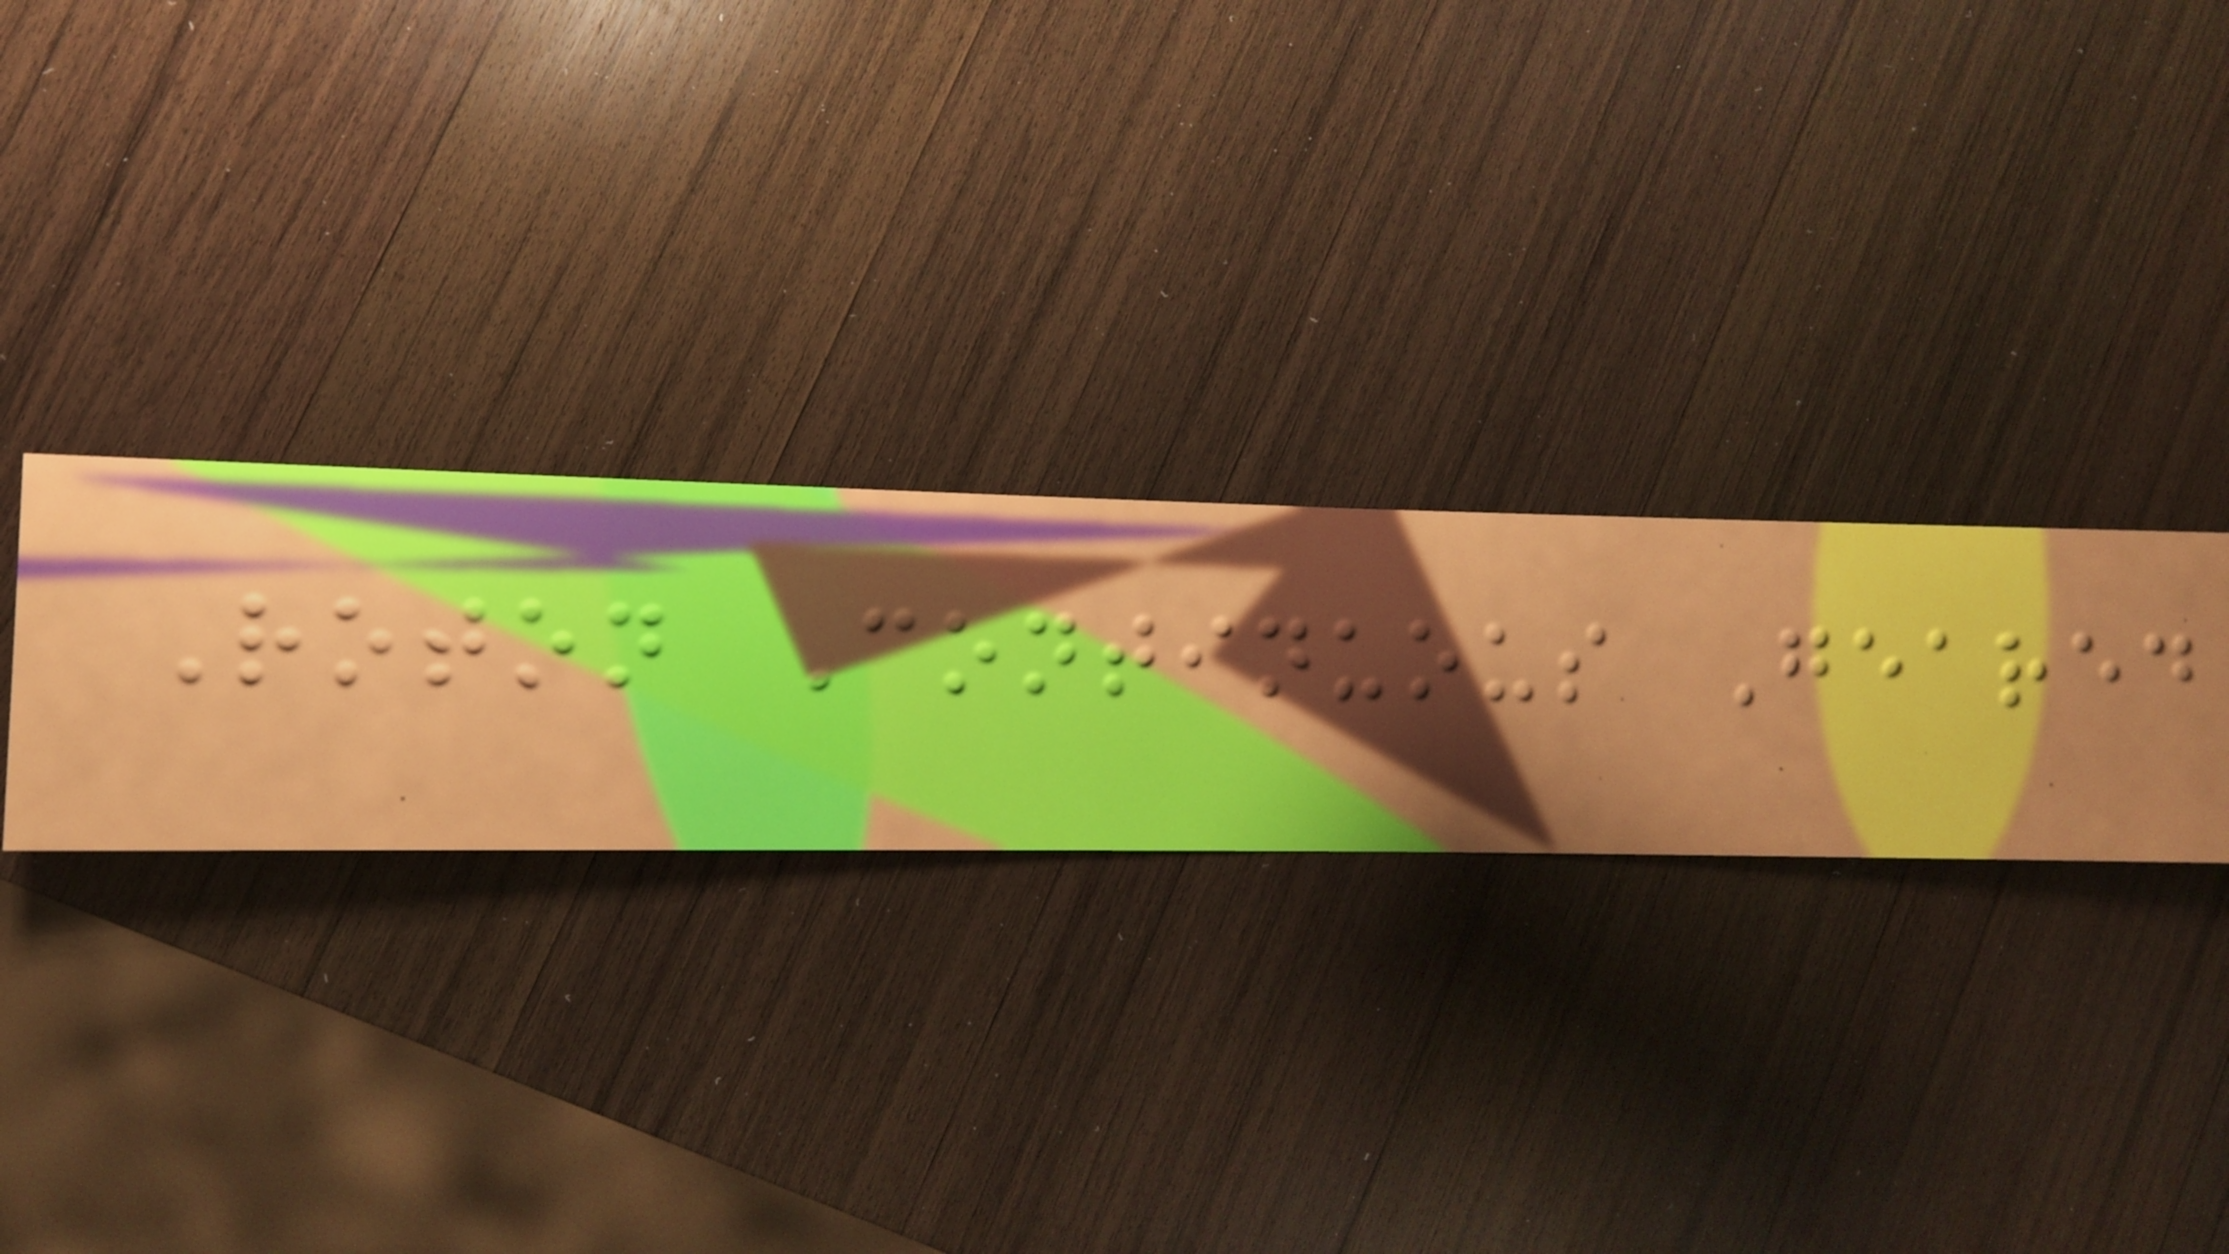Roton Continuous Geared
